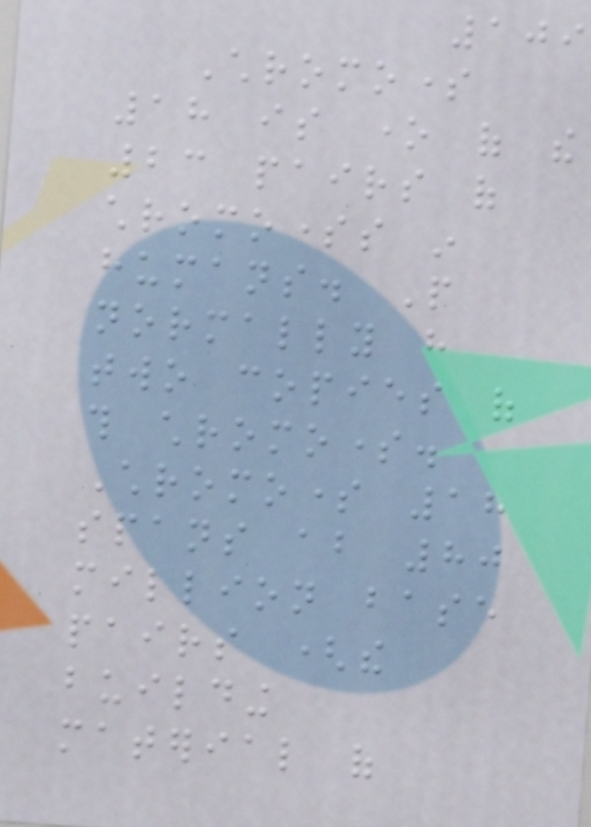109
Chromosome
18 is one of the
23 pairs of
chromosomes in
humans. People
normally have
two copies of
this chromosome.
Chromosome 18
spans about 80
million base
pairs (the
building
material of
